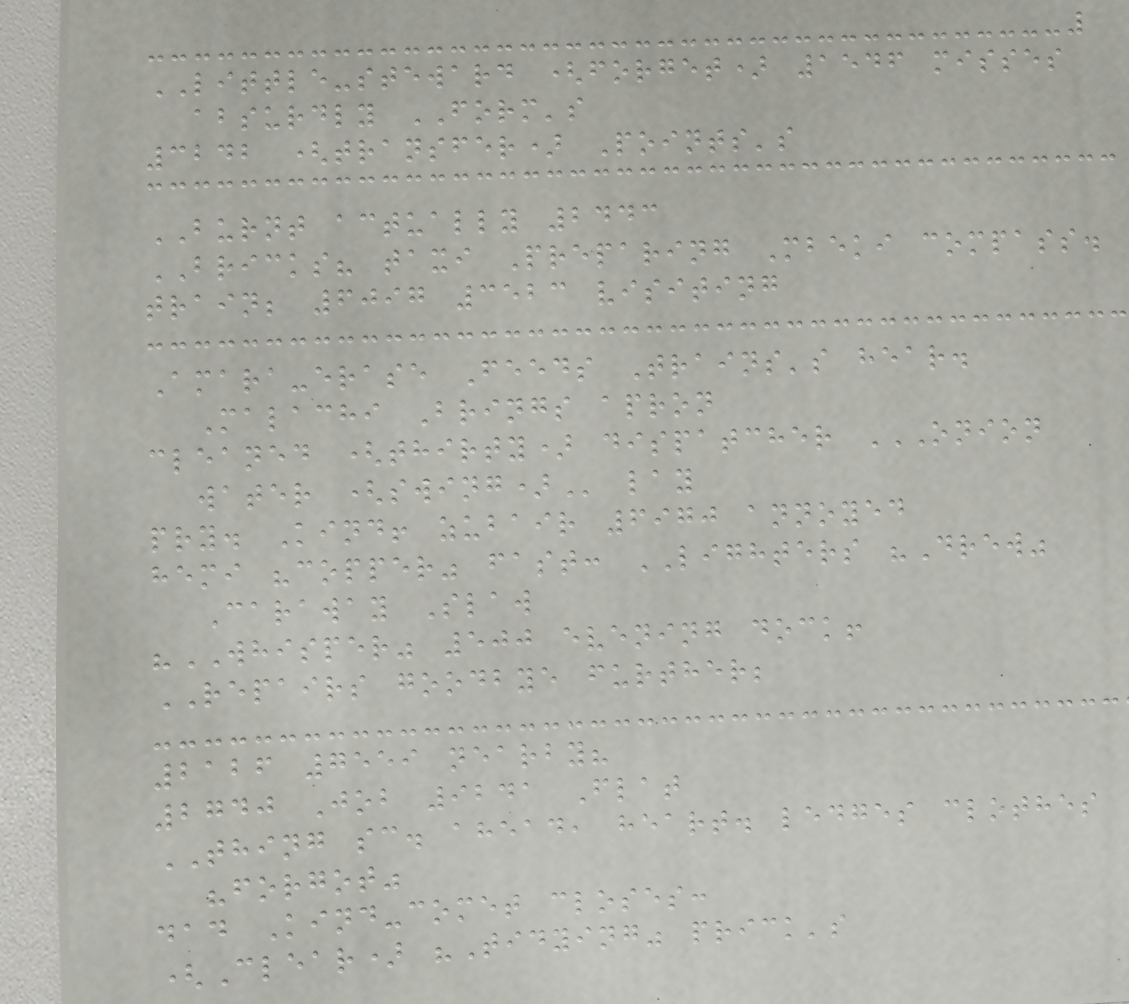LITTLE-steward (forget) 1546 misses
absurdly FORM's
3242 (transfer) Points's
BURNT actually 2443
BRICKS? taxi Preparing Mbeki compass.
train; 6097 3523 visiting
Amara-erase Feeds Trains's hear.
Malachi Brings apron
cleaned (thirty) dispatcher ONION
WATER (SWING) lay
pry. Kind! zubair 6970 annoyed
hemi "copper" fast: LIGHTERS "Drew"
Caraway Slaw
"WHISPER" 500 evening dock!
REPAIRS goodbye further;
2126 7559 nearby?
2740 Job 9241 Flat
THING sc. ahead, heart. ledges clothes
"forgot"
dad Kind-comet closes:
(Clear) "Tidying" prick's
